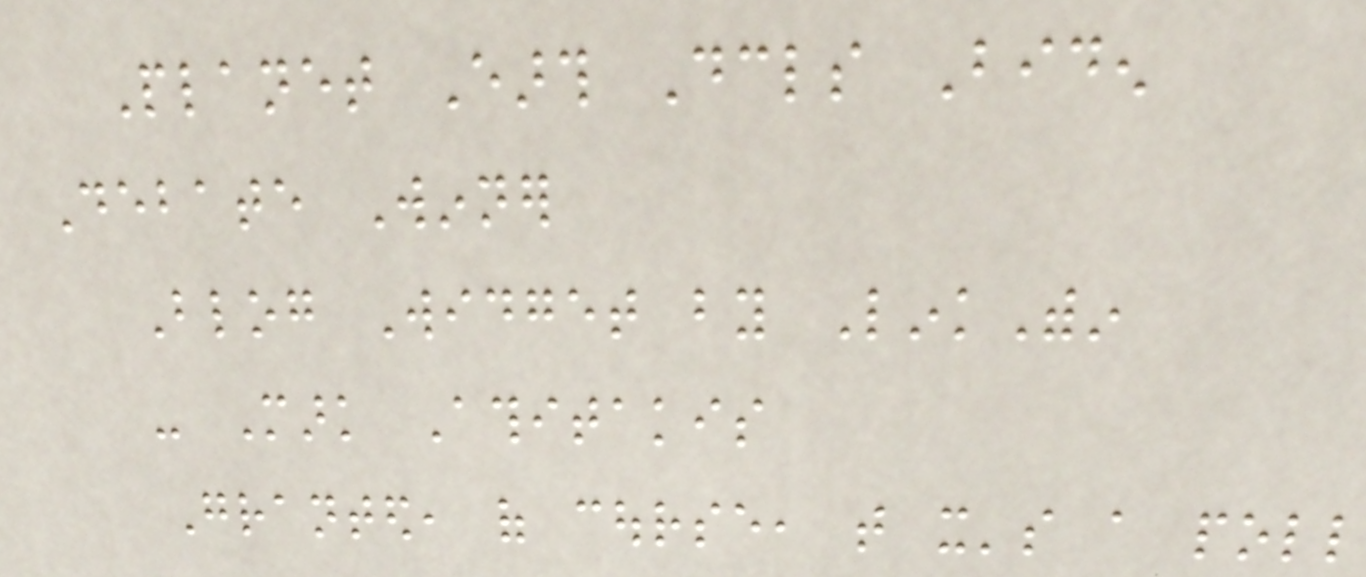Planet Earth Declares Biden
Debate Winner
Blog Widget by LinkWithin
- Mark Athitakis
Granted, of course, that it's a poll
